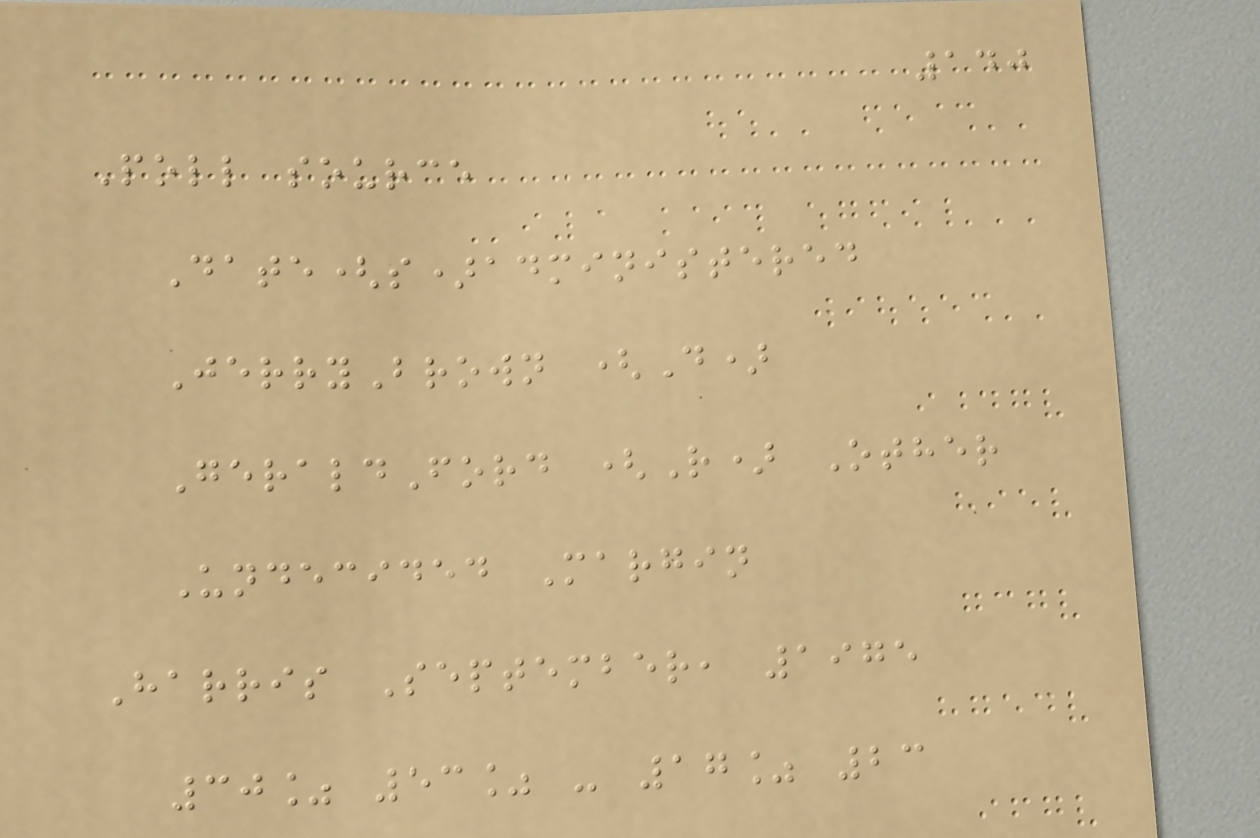140
Poll source
Date(s)administered
JerryBrown (D)
GeraldFord (R) Other
Undecided Margin
Harris September, 1975
30% 53% - 17% 23
